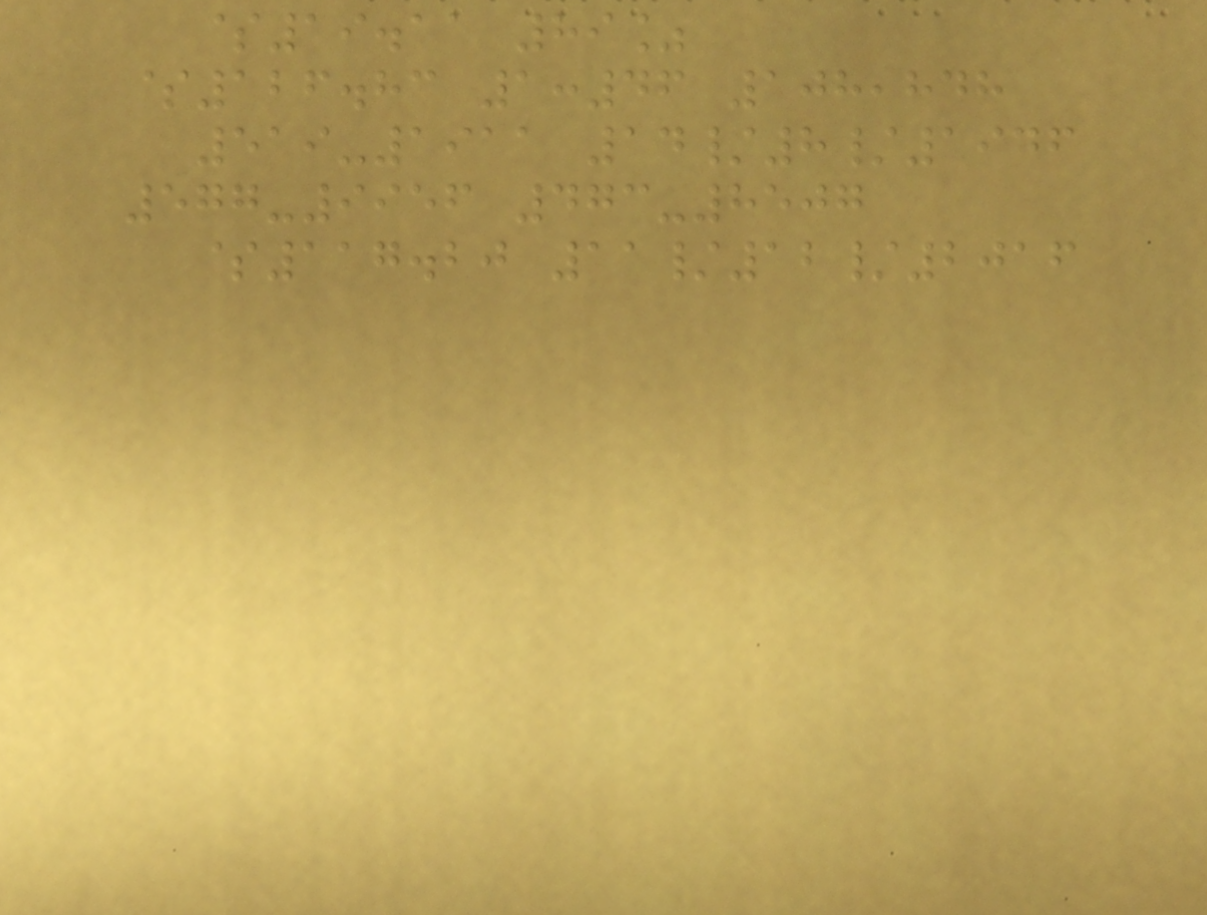$19.11 89%
$126.83 1:46 108,848
519-1911 14/8/1946
577-9956 473-8507
$117.20 11/12/2016
